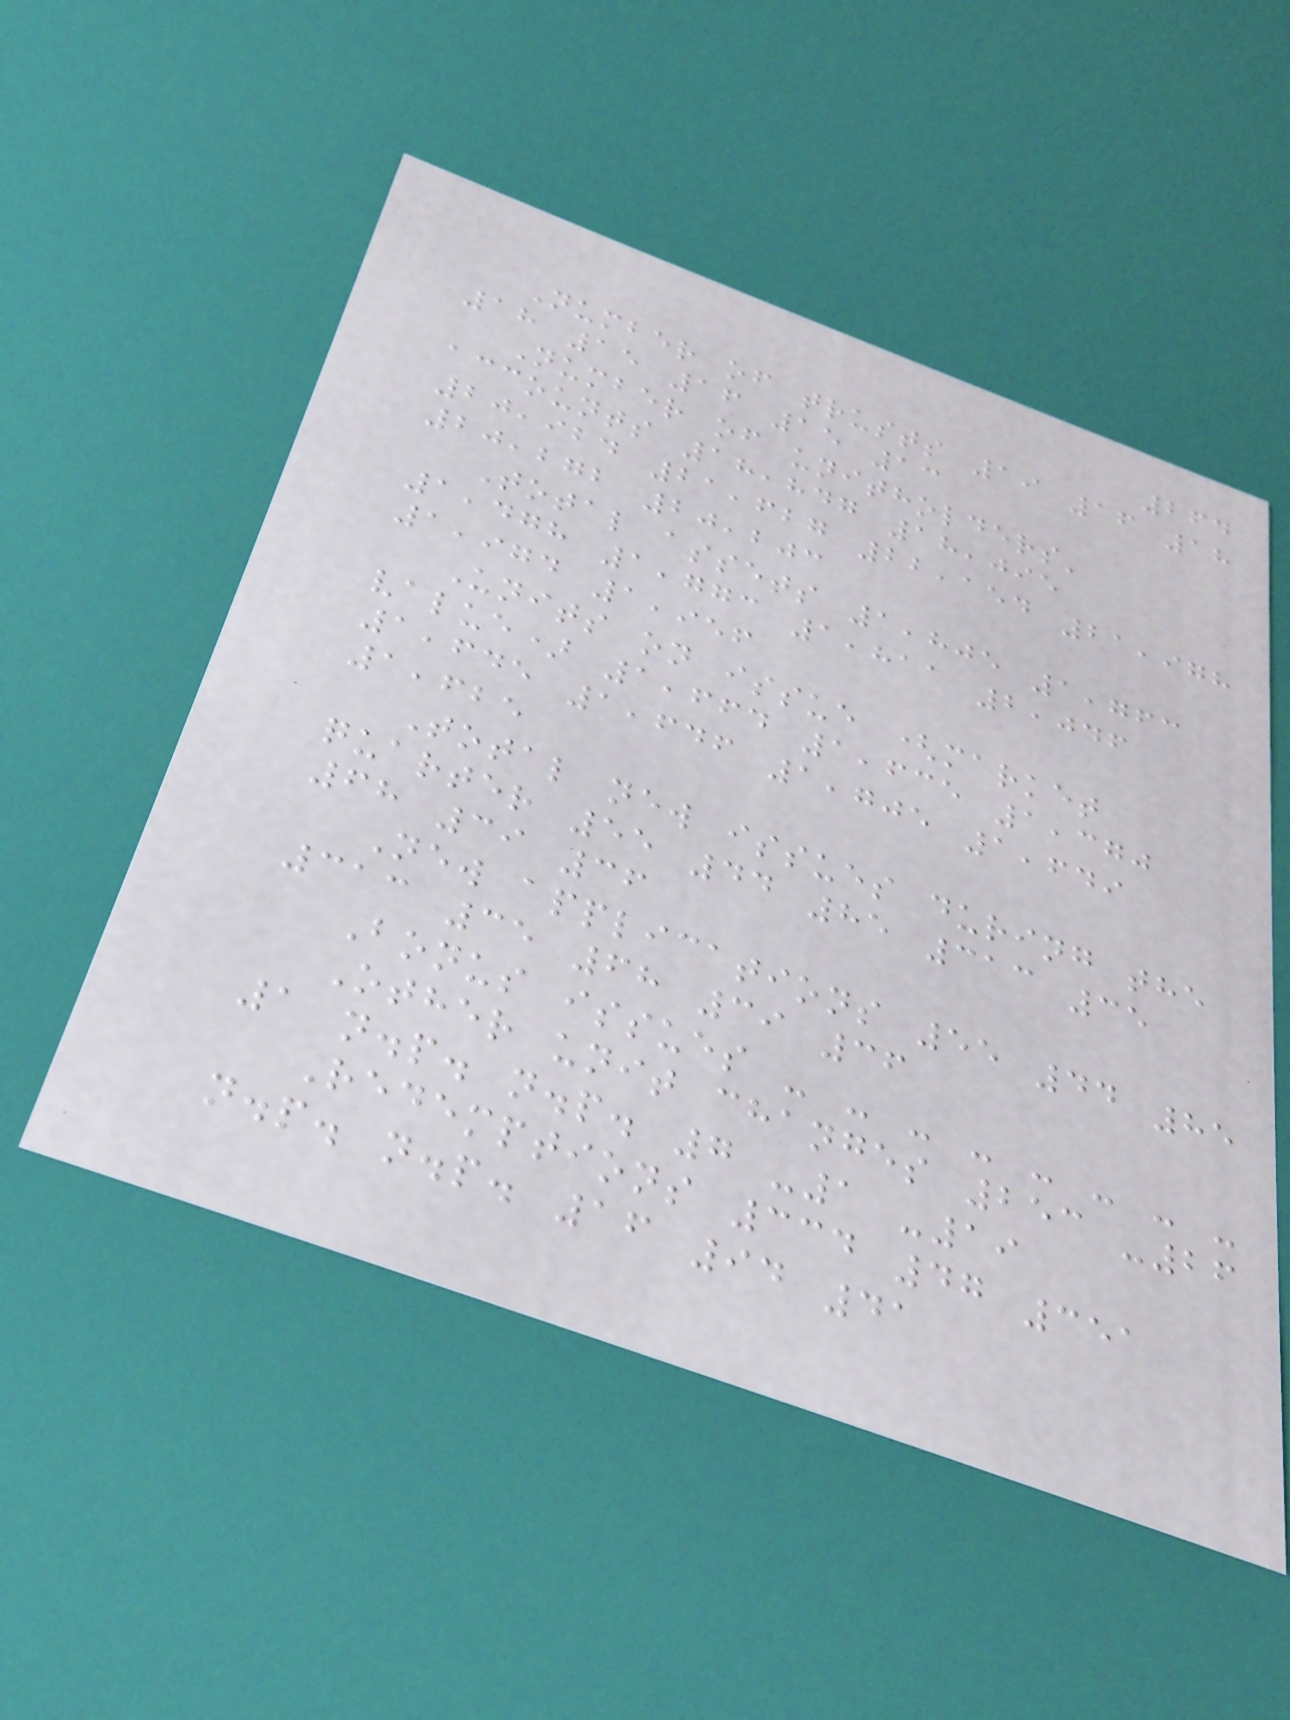264
Number of trusts 19 16 18
18 15 16 15 13
Number of unitholders'
accounts 18,847 18,095
20,924 21,627 22,154 21,978
20,272 20,203
Total assets 1,805 1,763
1,478 1,773 1,811 2,046
1,974 1,956
Units on issue (market
value) 1,664 1,635 1,370
1,645 1,646 1,705 1,649
1,625
Total new issues during the
quarter 55 44 85 313 35
68 39 36
New applications 55 44 85
313 35 68 39 36
Bonus issues - - - - - - - -
Other unit changes 253 -26
1 n.p. n.p. 7 -1 -19
Redemptions 334 47 351
n.p. n.p. 16 94 41
